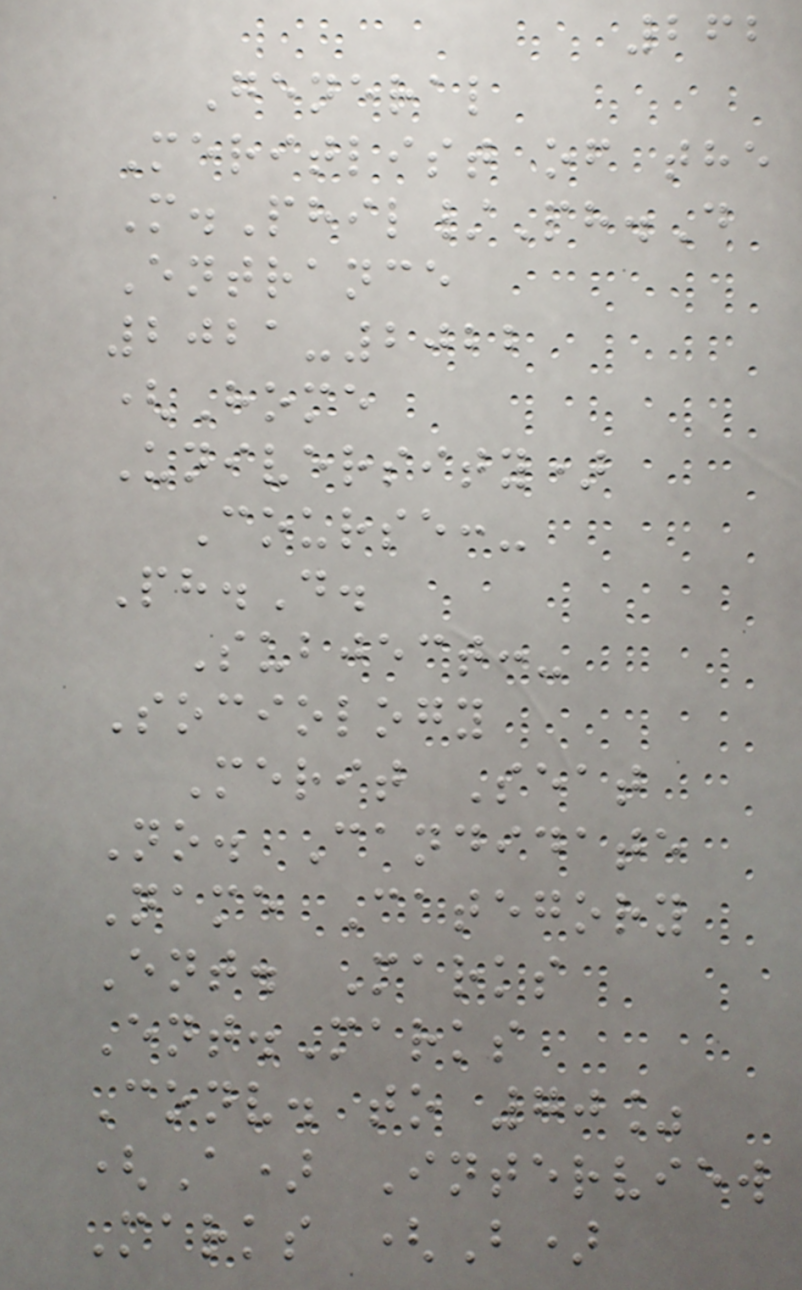262
General
Meritlist of the
M.Phil/Ph.D
Entrance
2021-2022
(Home
University)
Course:-
Ph.D.
Subject:-
Sociology
Merit Seat
No. Candidate
Name Category
Ent. Marks
Ent.Marks
Conv. to 70%
(A) Interview
Marks (B)
